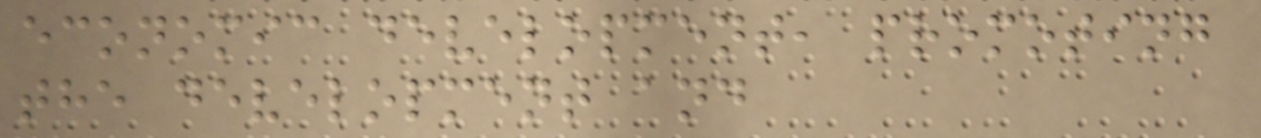economic development, promoting
the development and
